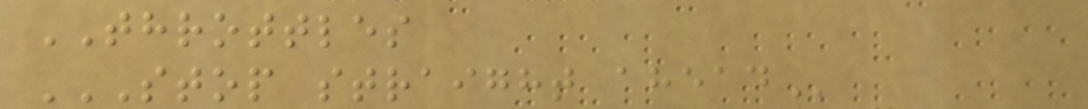THROTTLES
STOP STRAIGHT AHEAD
